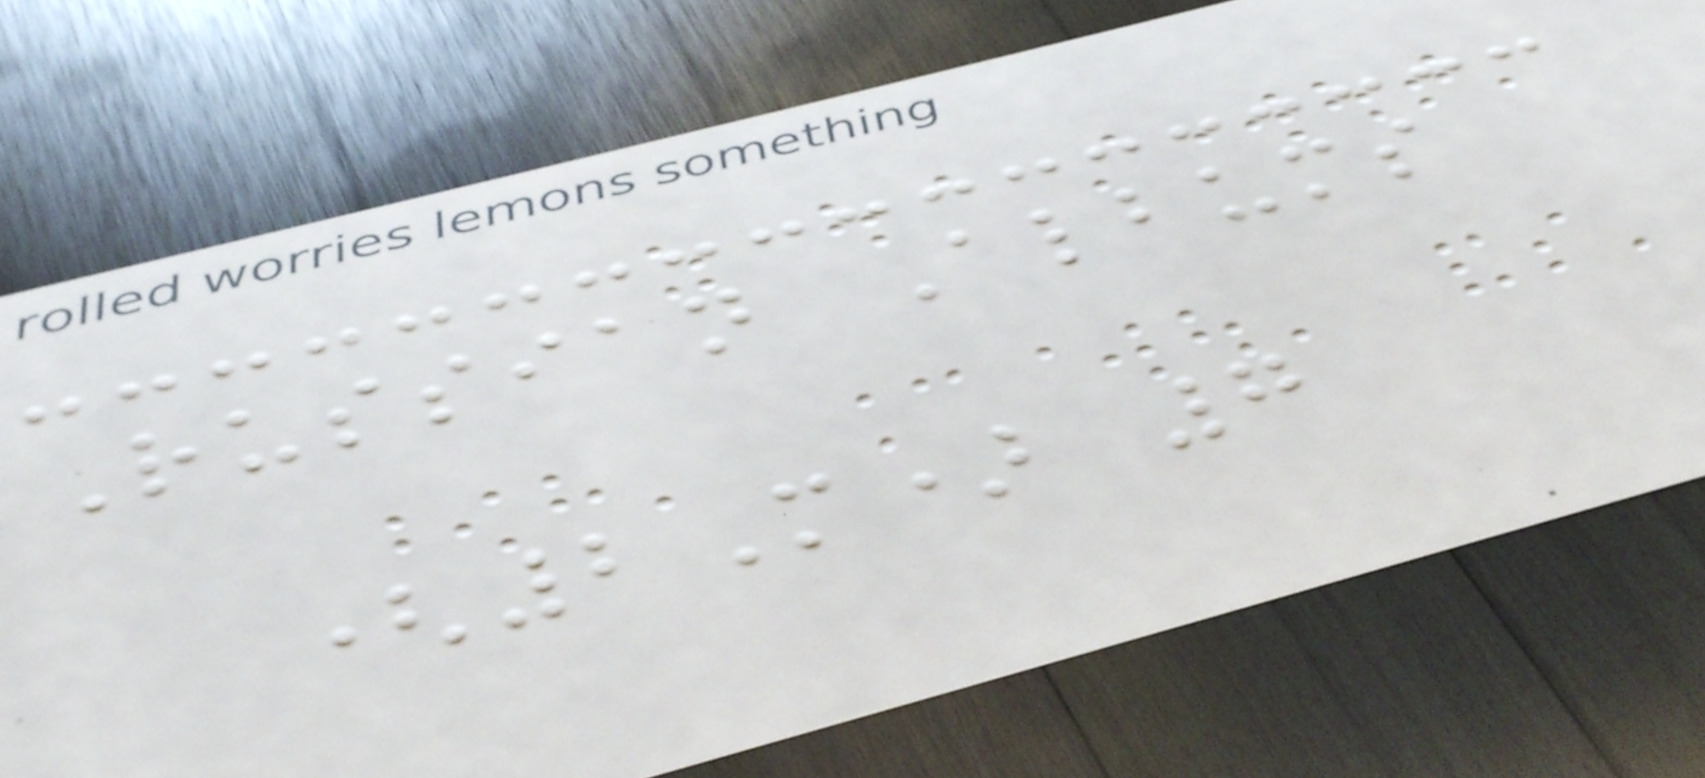Russian Albums
(2M) 7
